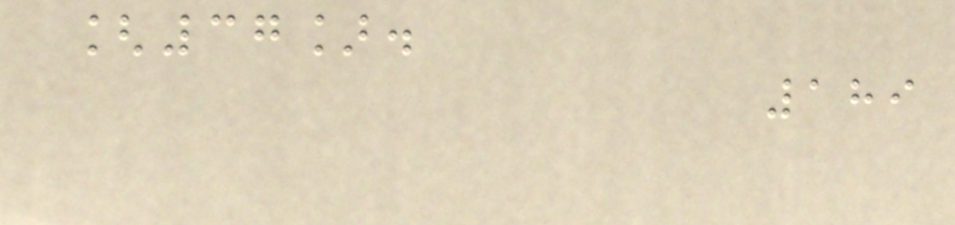[37].
189
